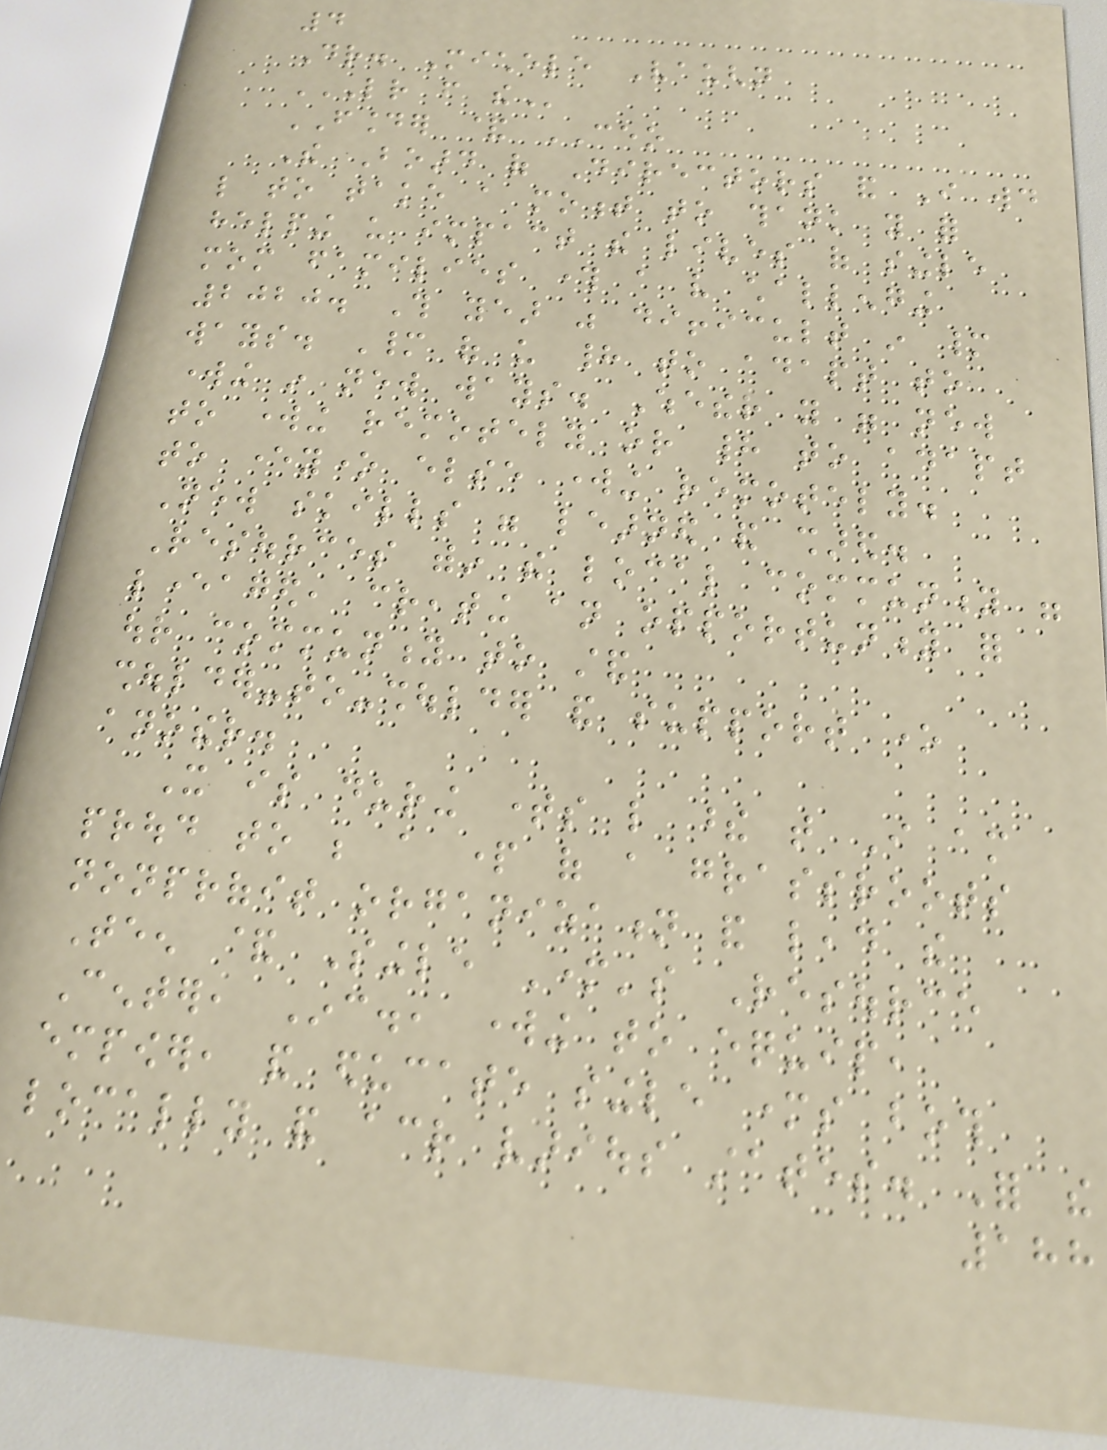4
Dr. Michele Vaughn
LETTER FROM THE
FOUNDER & CEO
The Board of Directors and I would
like to take a moment to thank you for
helping us impact the lives of single
mom families through a very challenging
2020. This year was difficult in many
ways. Many of us had to adapt to
working in new ways. Whether you were new
to working remotely or had to adapt
to everyone else working remotely.
New skills were learned and shared.
Resources within the local community were
leveraged, creating an opportunity for
our community to stand
shoulder-to-shoulder and support one
another.
It is during times like these that I am
proud to be a part of a grassroots
nonprofit organization and lead the
Teen & Single Mother's Resource
Center, Inc., working to equip,
empower, and educate single mothers both
locally and across various states. For the
188
